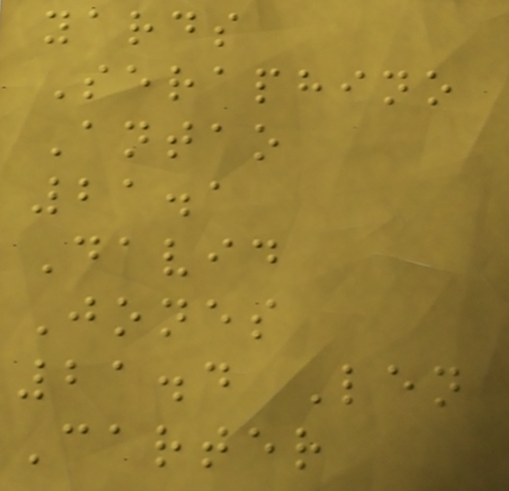yards
Seraphino
Antao
21.1
David
Jones
21.4 Len
Carter
